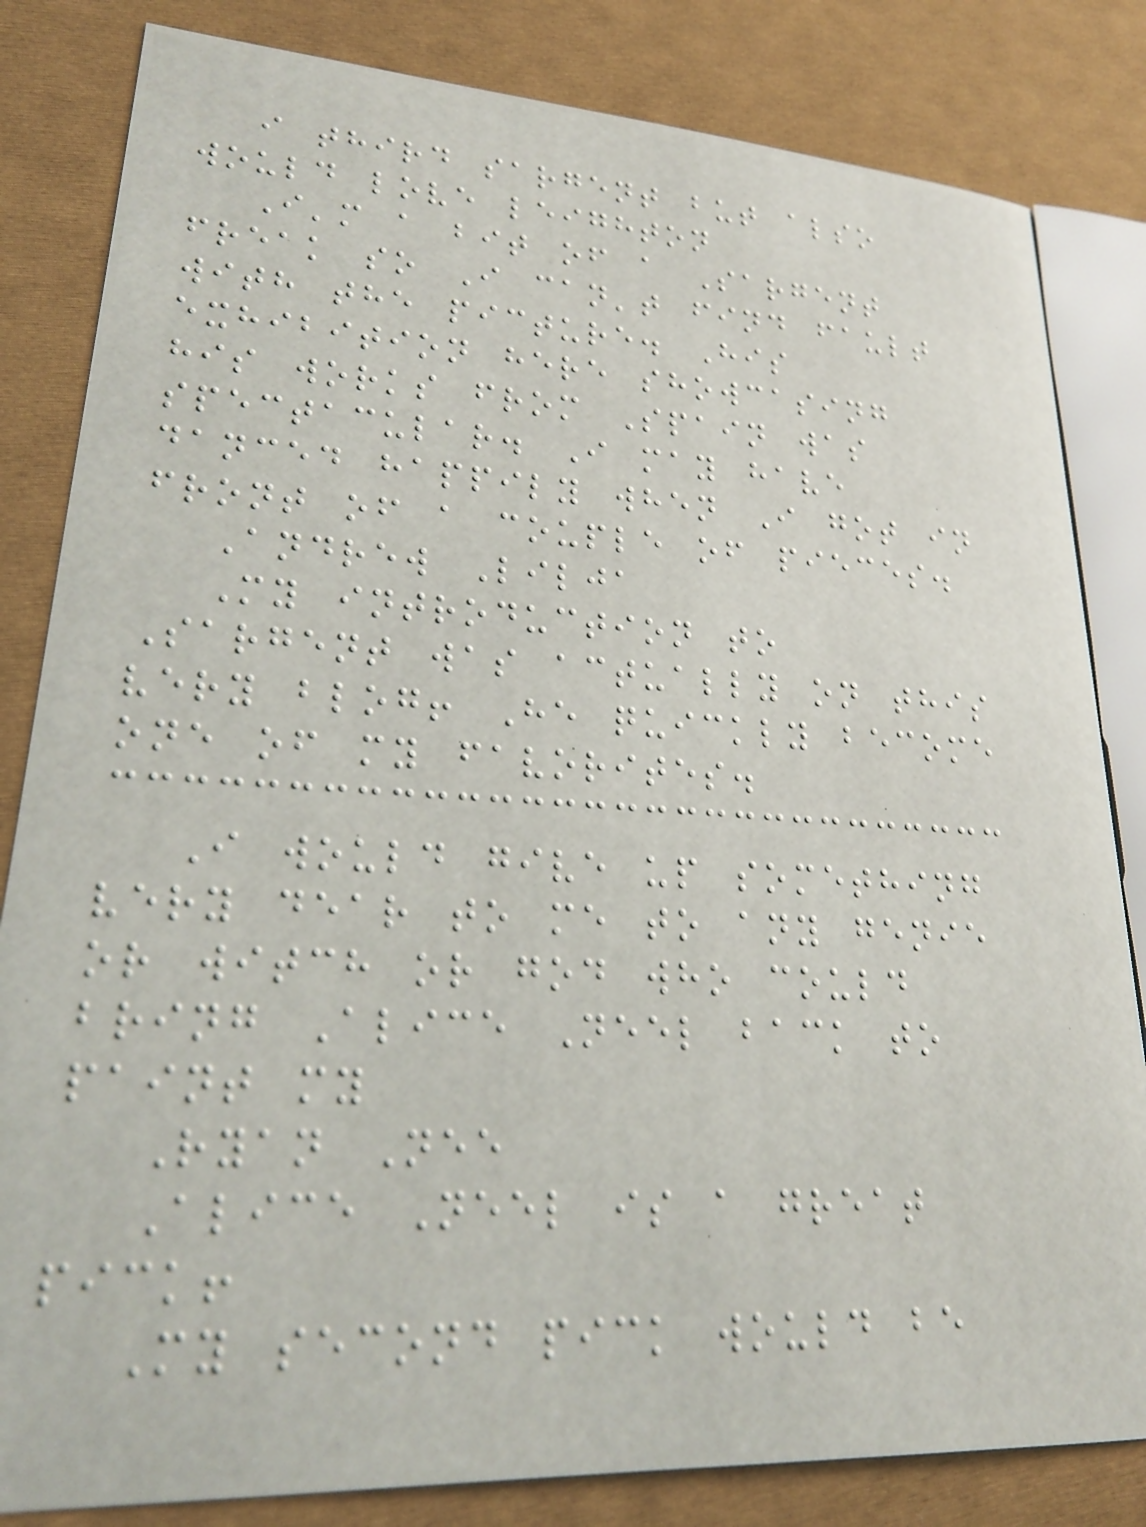i third sargent but also
would love leighton
I'm a bit of a Sargent
freak so I can't find fault
with the picture. His
exhibition here showcasing
his works from Spain was
spectacular. I may have
danced happily when I got in
front of a couple of pieces.
Andrew Lilja
My introduction to
Sargent was actually on this
very blog! He quickly become
one of my favorites.
I would give up something
very dear to me to any genie
or witch or god who could
bring Alice Neel back to
paint my
Ryan Nee
Alice Neel is a great
pick!
My second pick would be
